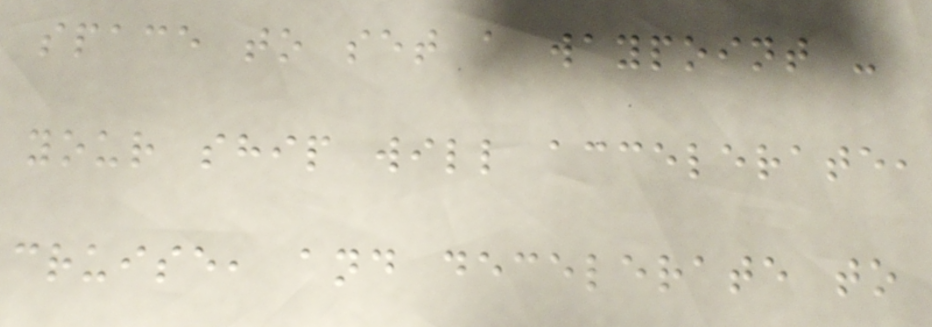space to set a waypoint -
your ship will accelerate,
cruise, and decelerate to
